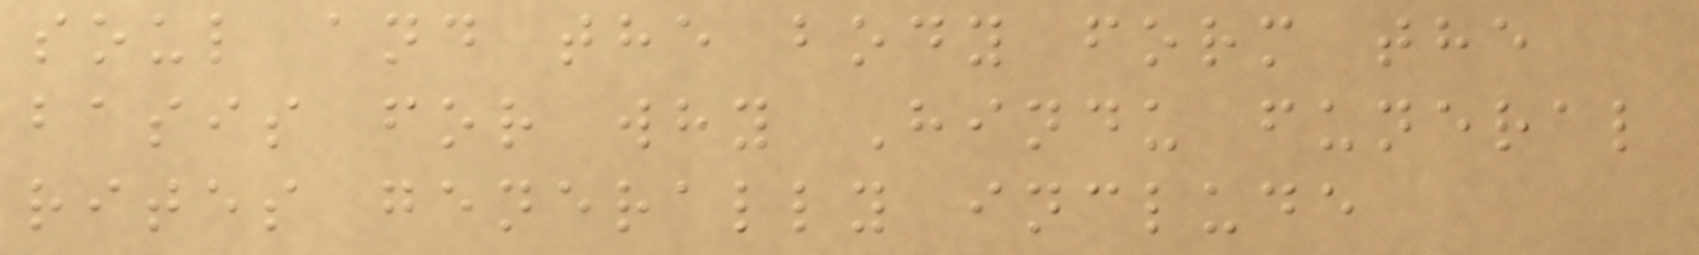soul and the body form the
basis for why Hindu funeral
rites generally include
